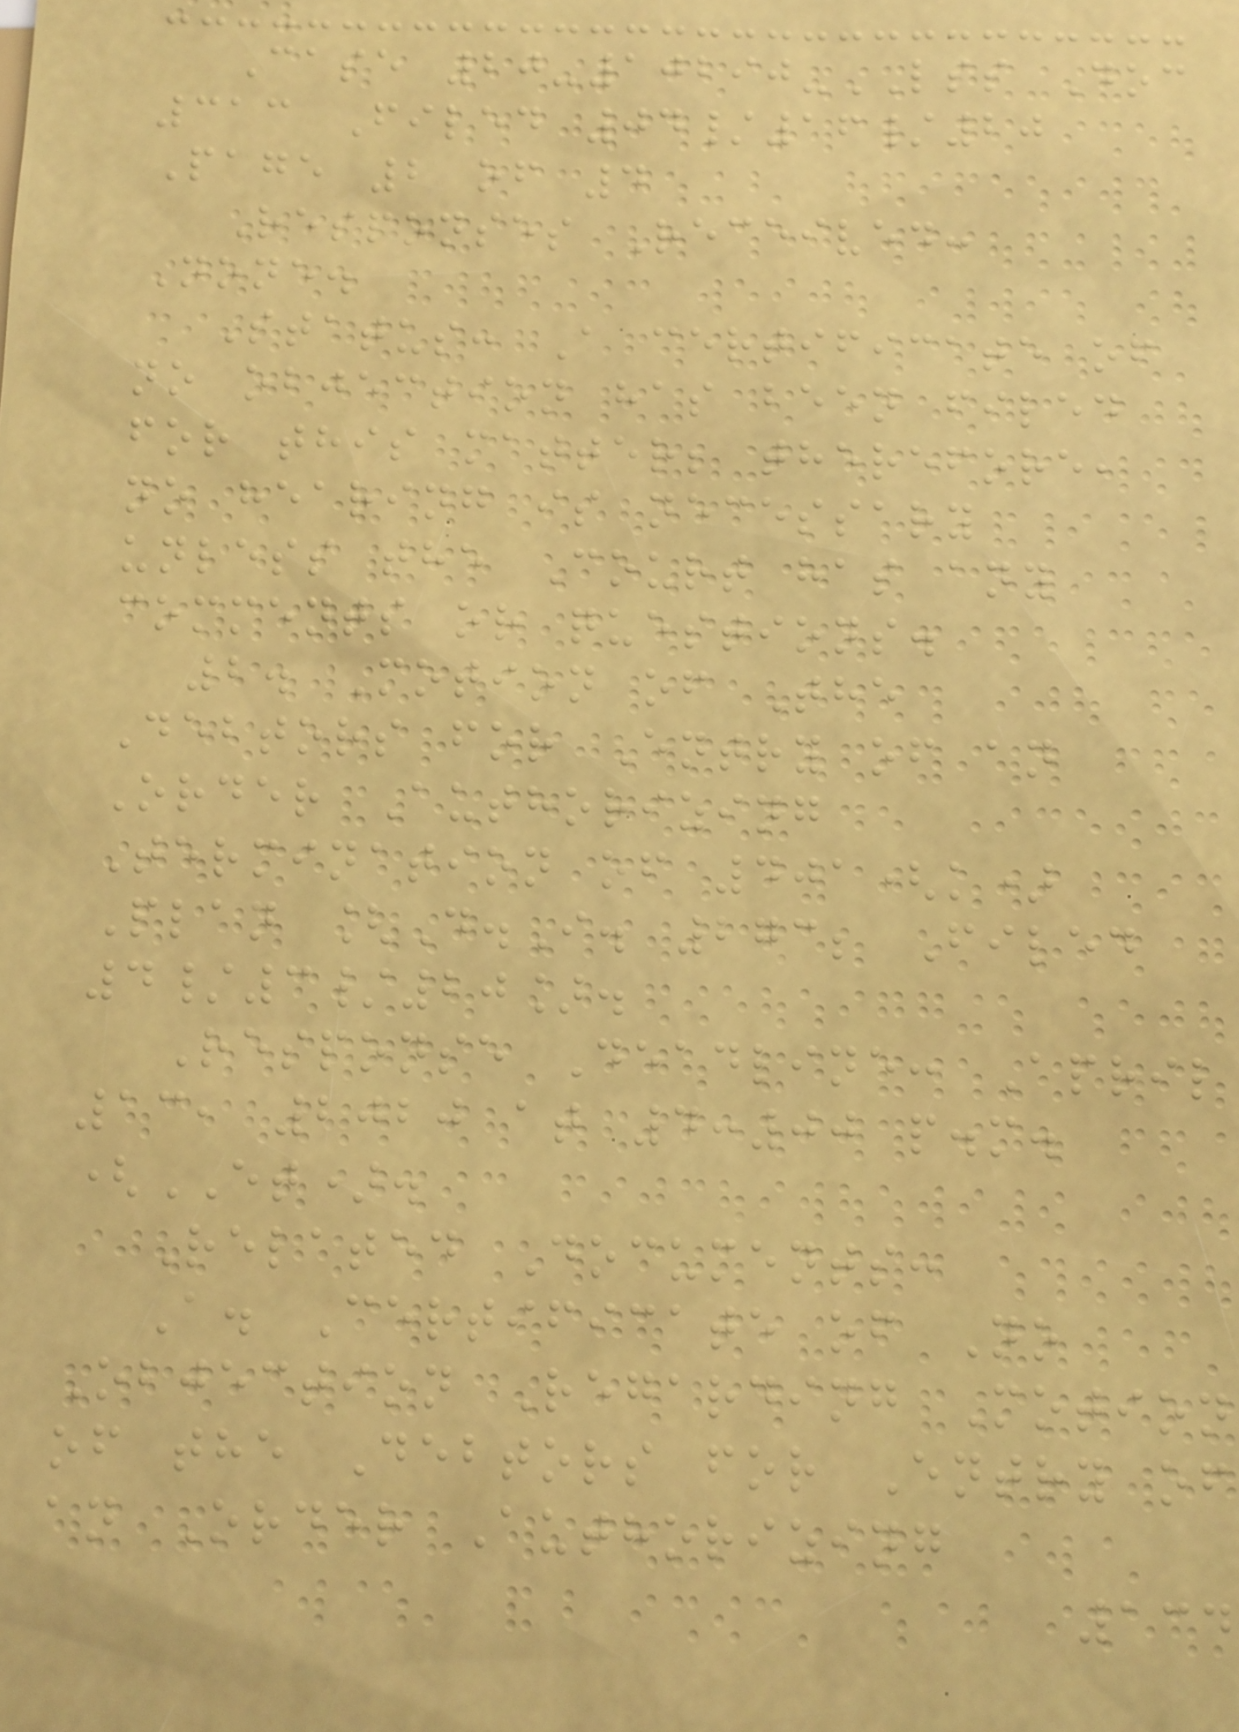Case 20-10290-LSS Doc
313 Filed 04/16/20
Page 2 of 4
Responses Received:
None.
Status: A certificate of
no objection has been filed
for this matter; therefore,
no hearing is necessary
unless the Court has any
comments or questions.
2. Motion of The
Debtors for Entry of an
Order Authorizing
Termination of 401(k)
Plan [D.I. 273; Filed
4/3/20].
Response Deadline: April
13, 2020 at 4:00 p.m.
(ET).
Related Documents:
A. Certificate of No
Objection Regarding Motion
of the Debtors for Entry of
an Order Authorizing
134
